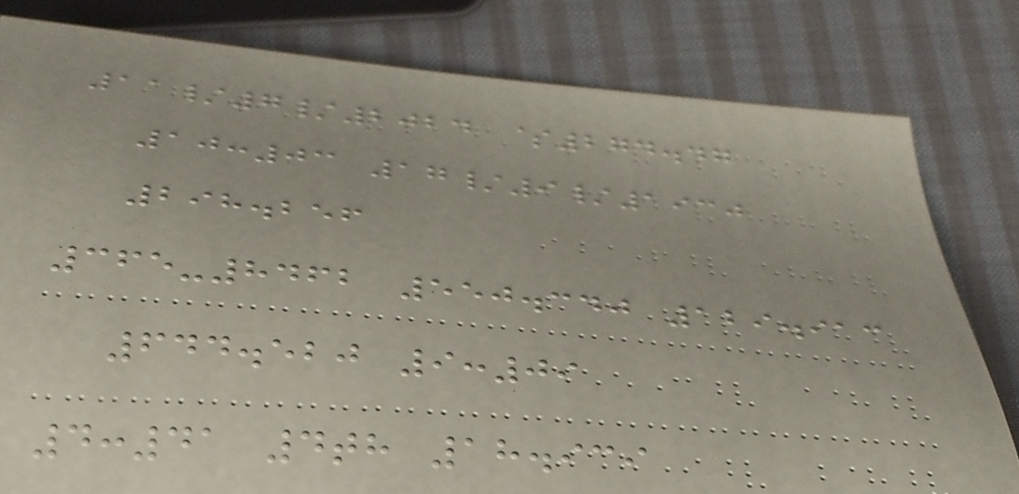11/7/2024 $274.47
10:03 17/9/1930
298.256
365-8462 550.340 129.913
644.520 9:09
4:41 4th 18.939
